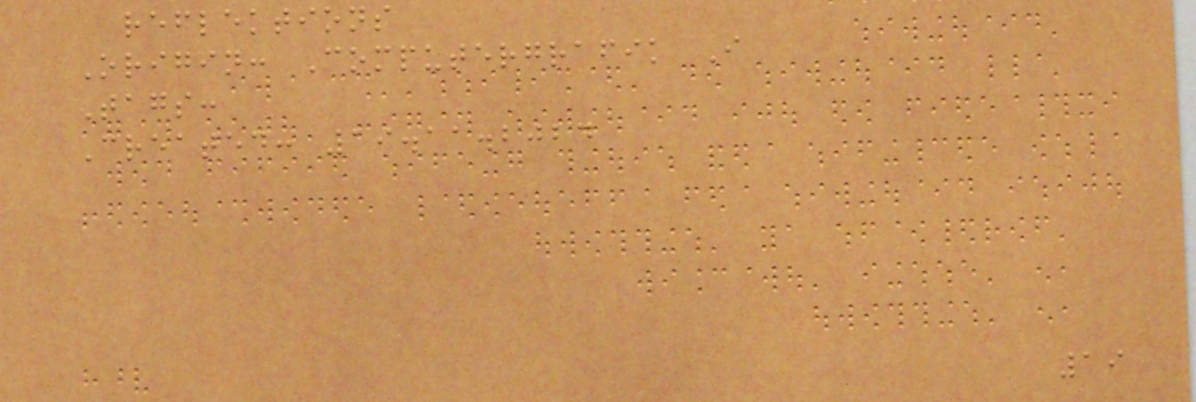reflektions
Origin: Computergrafik I
Tags:
Created: 19.11.2024
19
